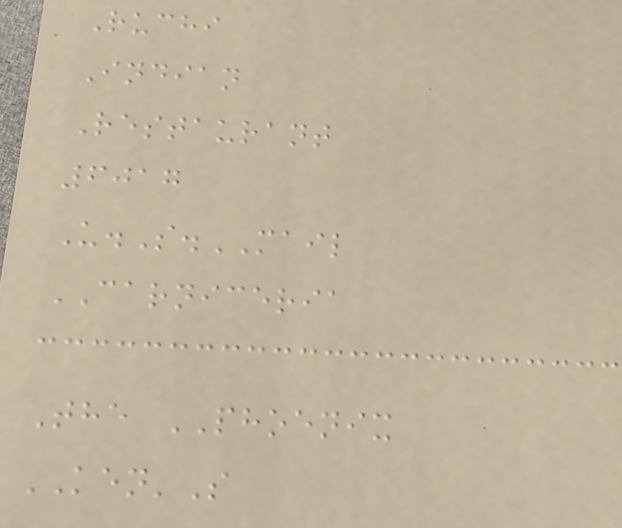Ruchi
Indian
Restaurant
6017
U.S.MAIL
CARNICERIA
The PHOENIX
KEN'S
